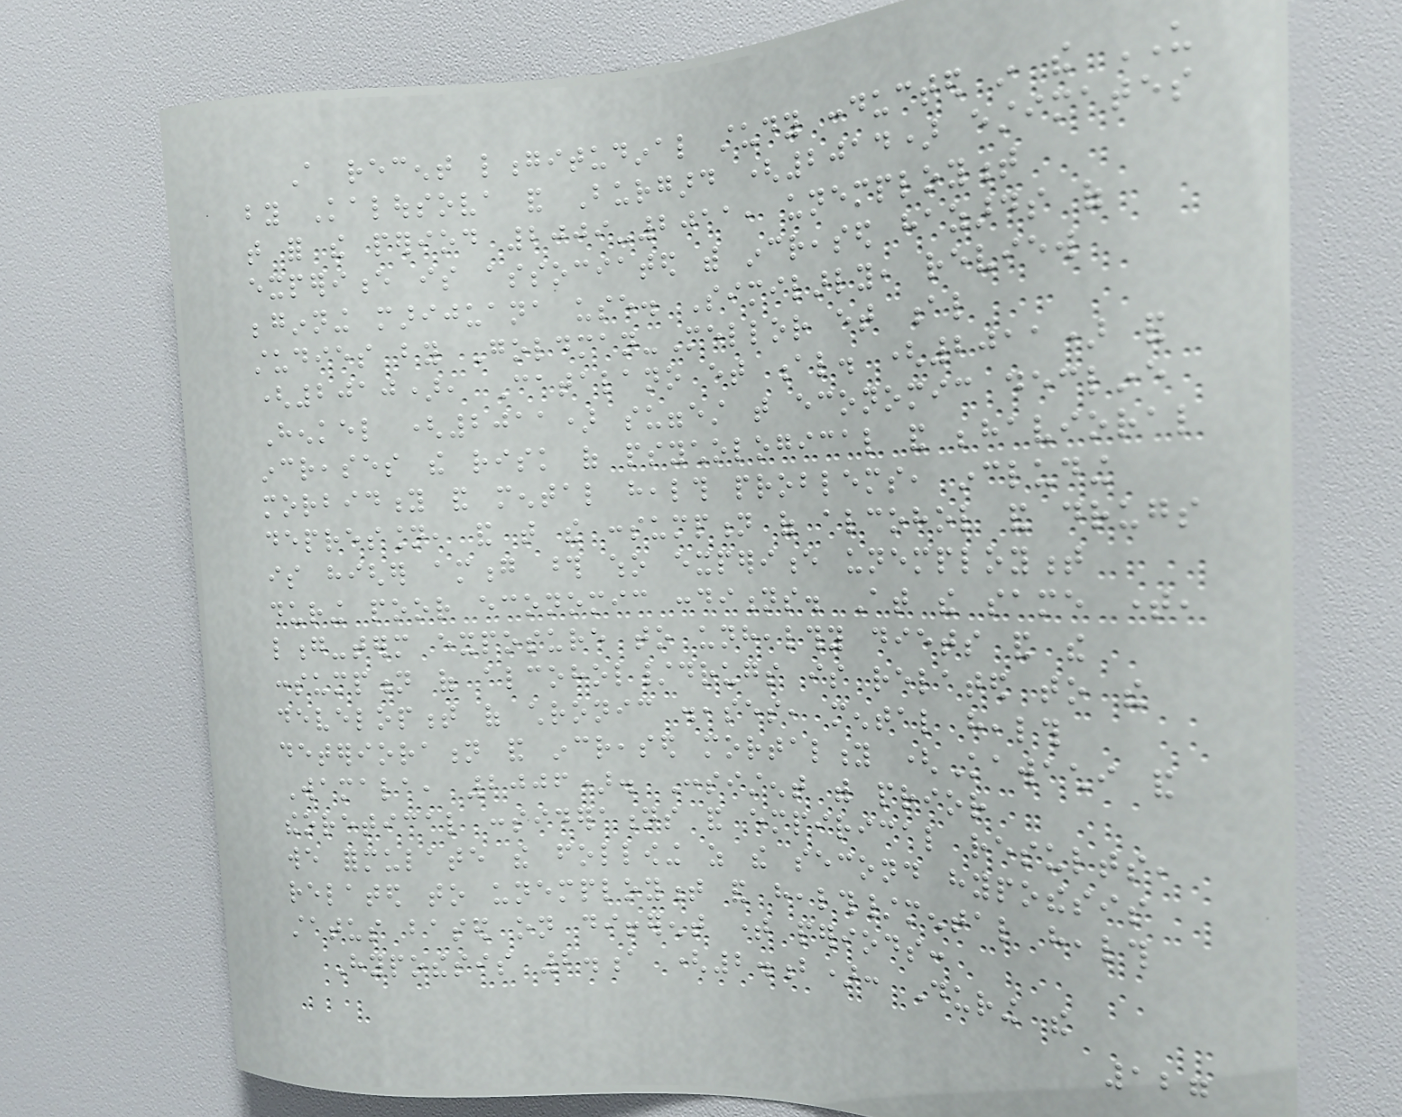A recent longitudinal study conducted in the US
by Kalousova and Burgard (2014) estimates
that for the period 2009-2011, unemployment
experience is associated with increased hazards of
beginning marijuana use. Similarly, review
studies by Goldman-Mellor et al
(2010), Catalano et al. (2011) and
Henkel (2011) suggest that economic decline
increases the risk of psychological and behavioral
morbidity and mental health problems, including
depression, and that the consumption of alcohol and drugs
is higher among those who experience unemployment
during poor economic conditions. At the same time,
long-term exposure to unhealthy diets and the
consumption of alcohol/drugs is related to the
development of chronic diseases, mental health
deterioration and increased mortality (Kawachi and
Wamala, 2006). Consistent with prior
theoretical considerations and empirical results,
we formulate the following as the second hypothesis
related to unemployment and health/mental health
status based on different time periods:
Hypothesis 2.a (2.b): During the
127
